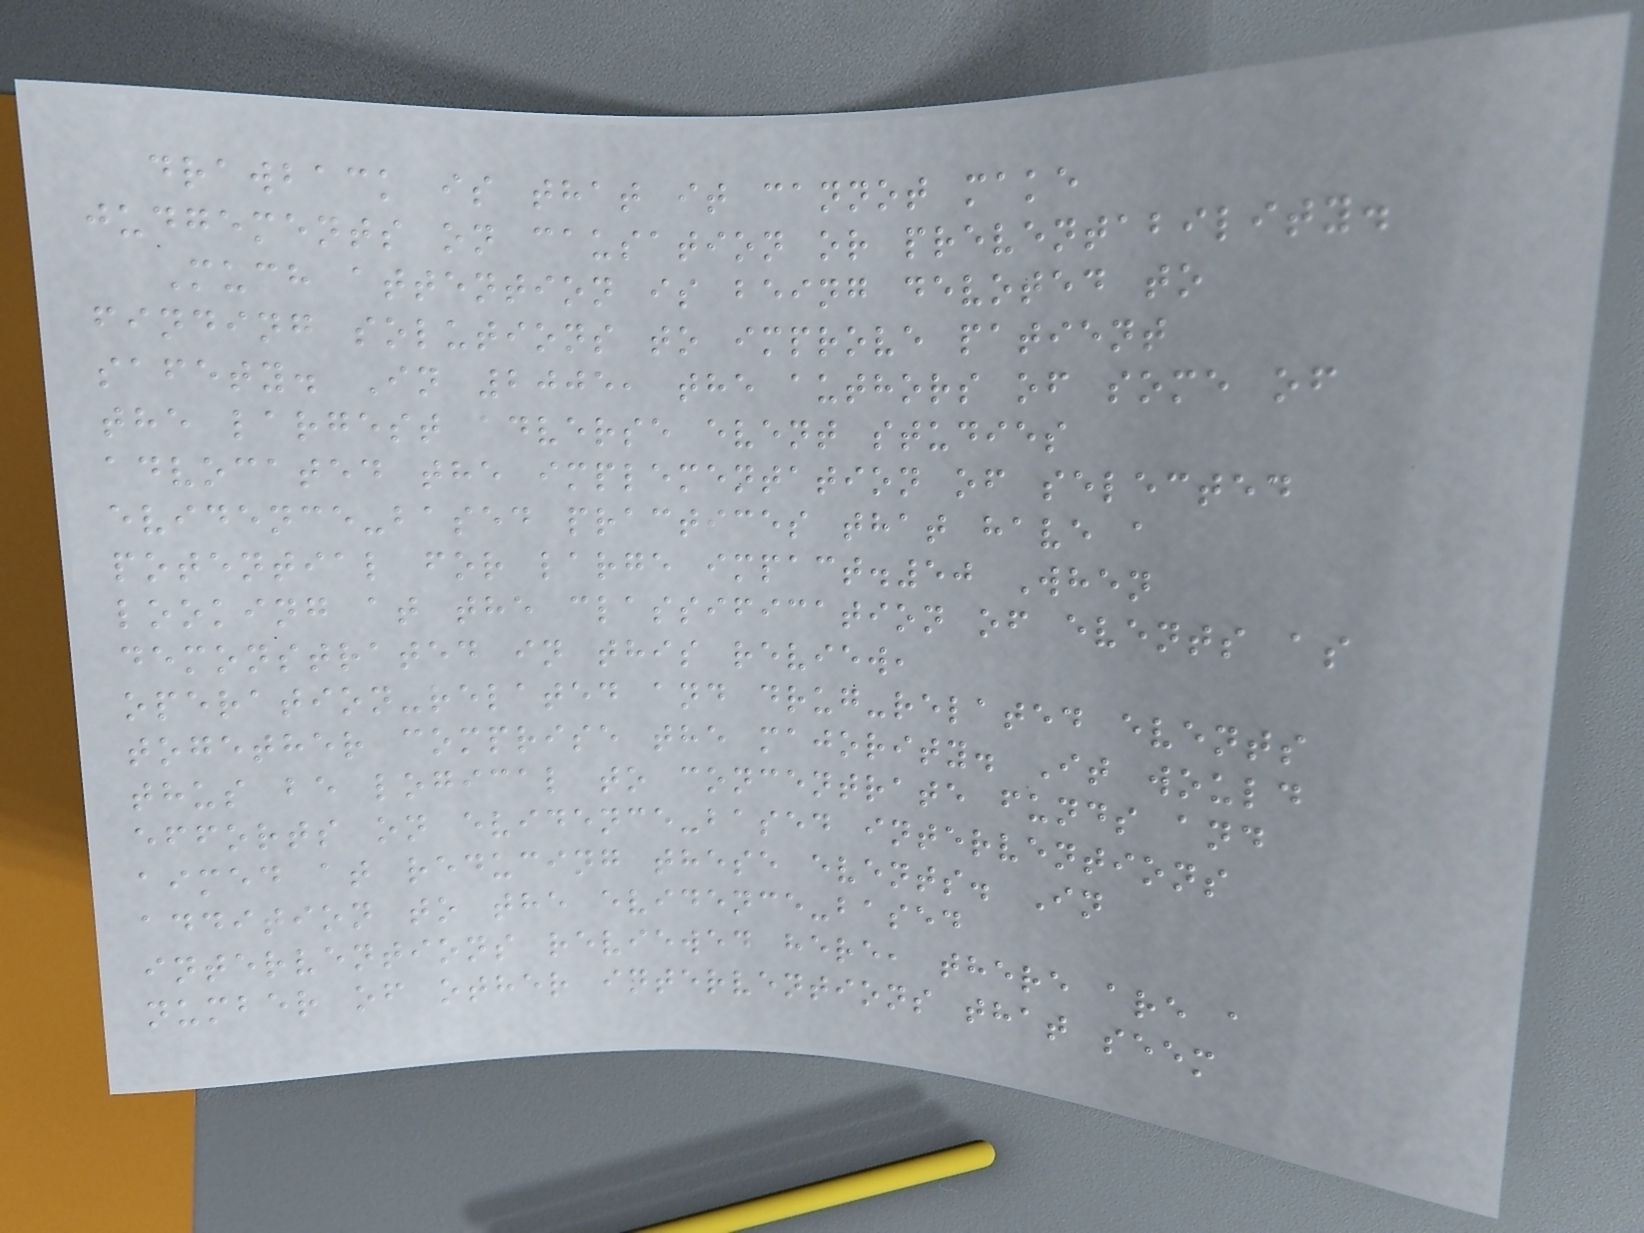drawback is that it cannot make
judgements on causation or preventability.
Much attention is being devoted to
finding solutions to improve patient
safety. In 2005, the authors of some of
the largest adverse event studies
advocated the implementation of selected
evidence-based practices that have a
potential for large impact.50 When
looking at the classification of events as
demonstrated in this review,
operation-related and drug-related events
together comprise the majority. It would
thus be logical to concentrate funds and
efforts on evidence-based interventions
aimed at reducing these events. In
addition to the evidence-based
interventions reviewed here, there are a
number of other interventions that seem
